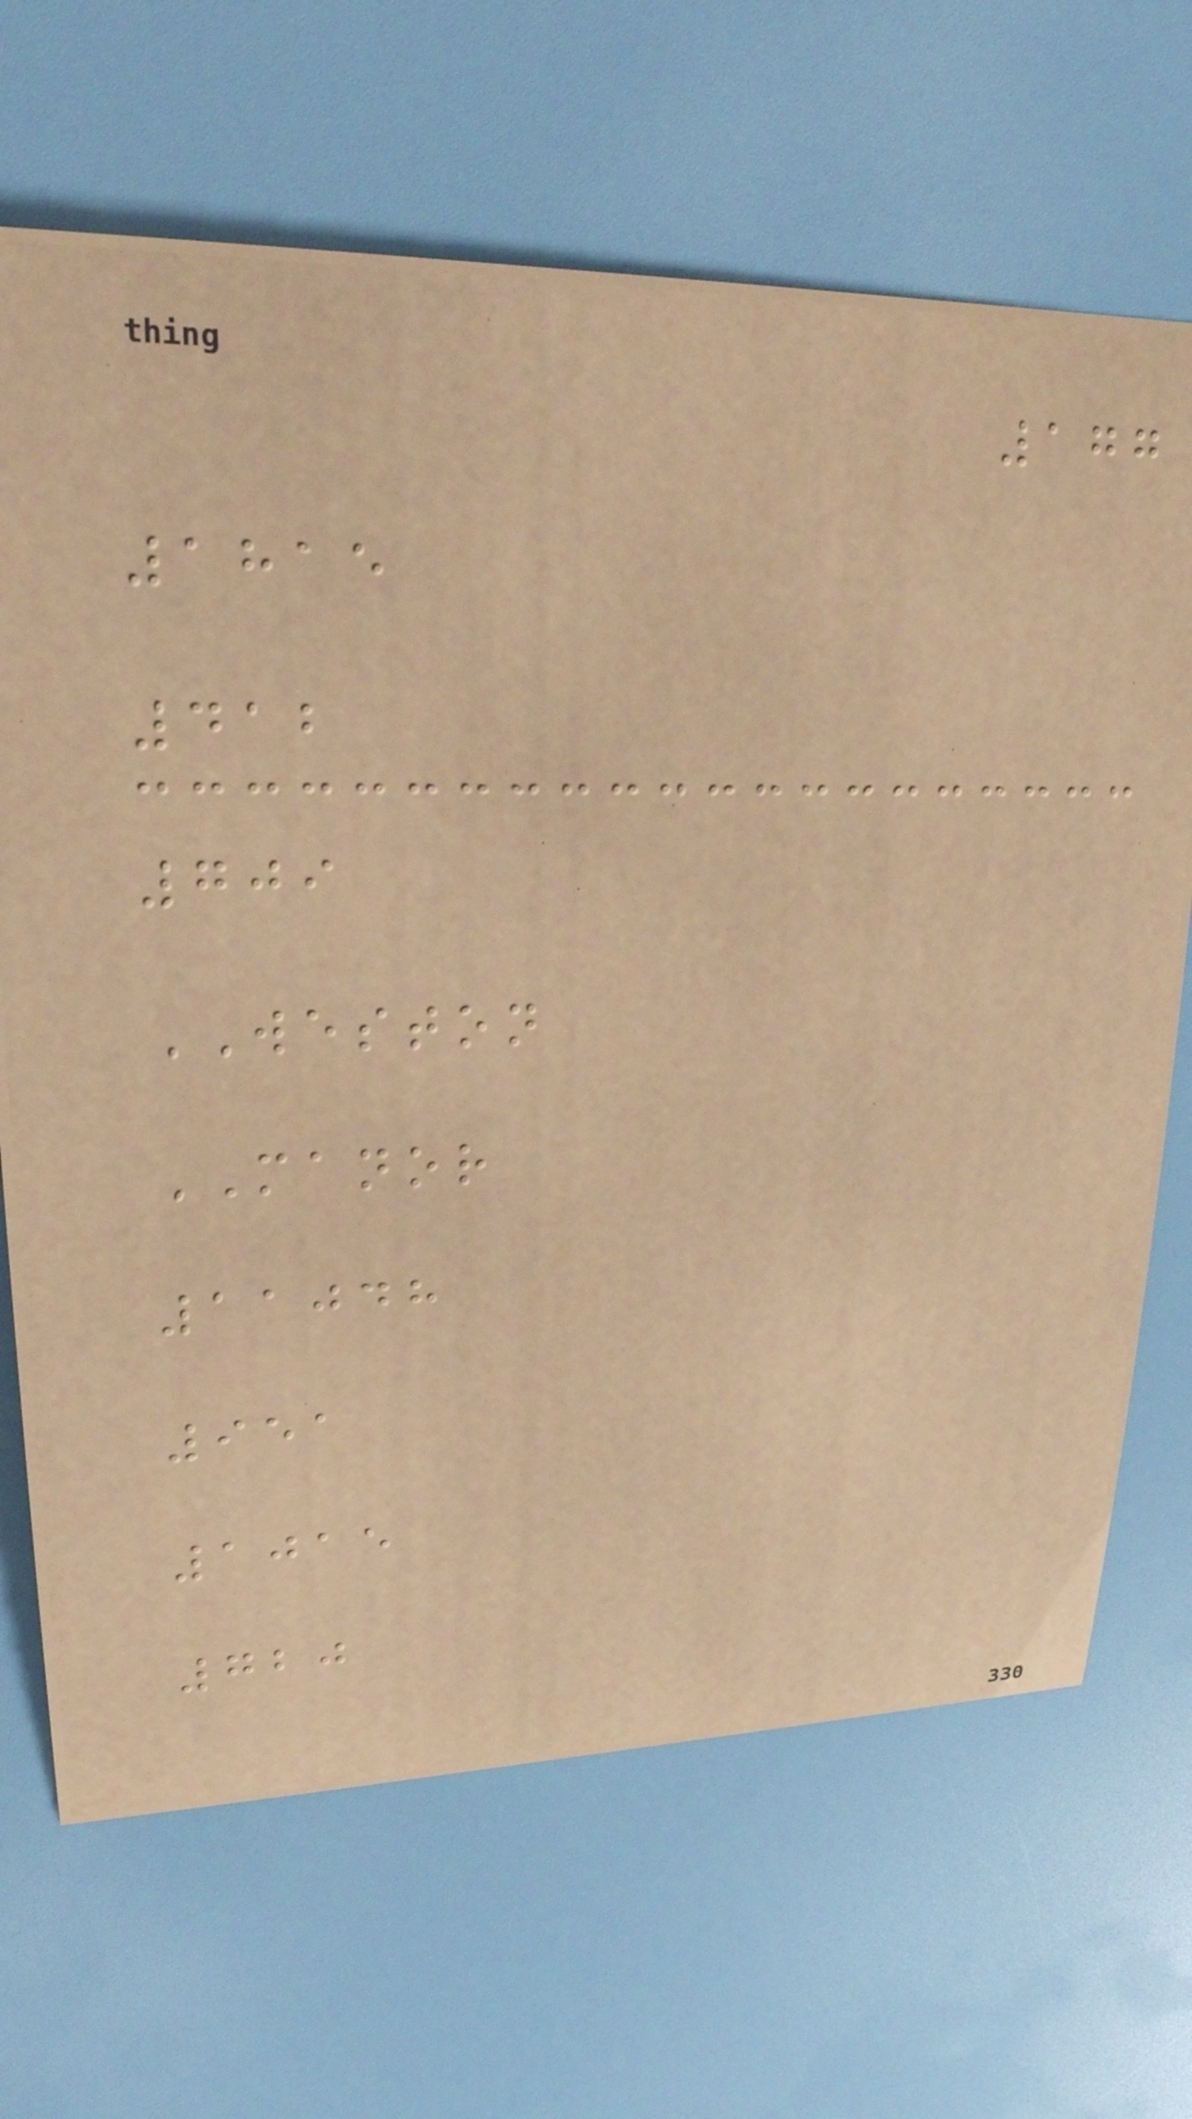177
1815
412
709
WESTON
MANOR
11048
951
1015
720
